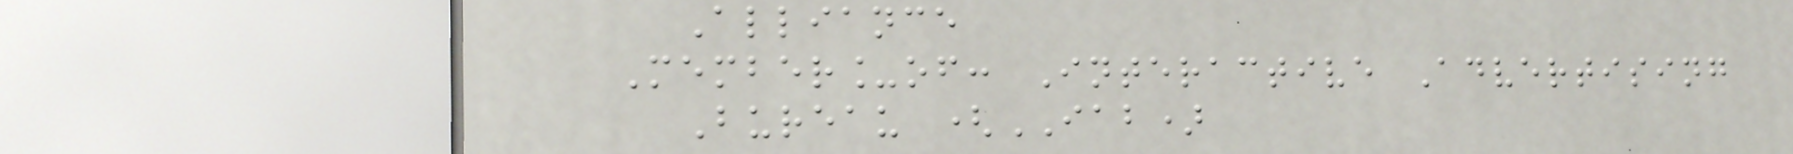Alliance
Member_of: Interactive Advertising
Bureau (IAB)
